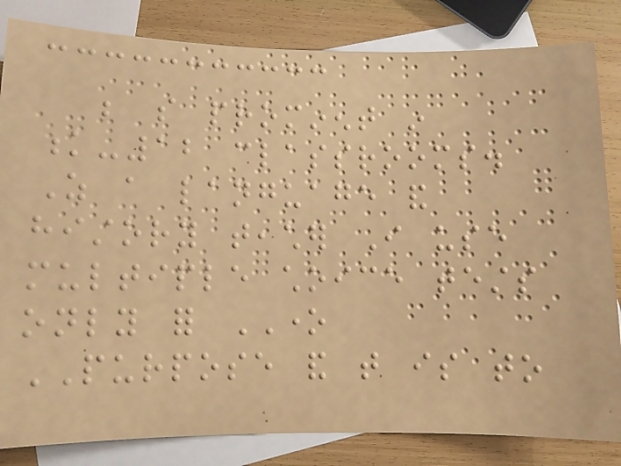be so prominent in
k-12 classrooms.
As a language and
history teacher I use
multiple choice tests
only for ONE
PURPOSE and that is to
